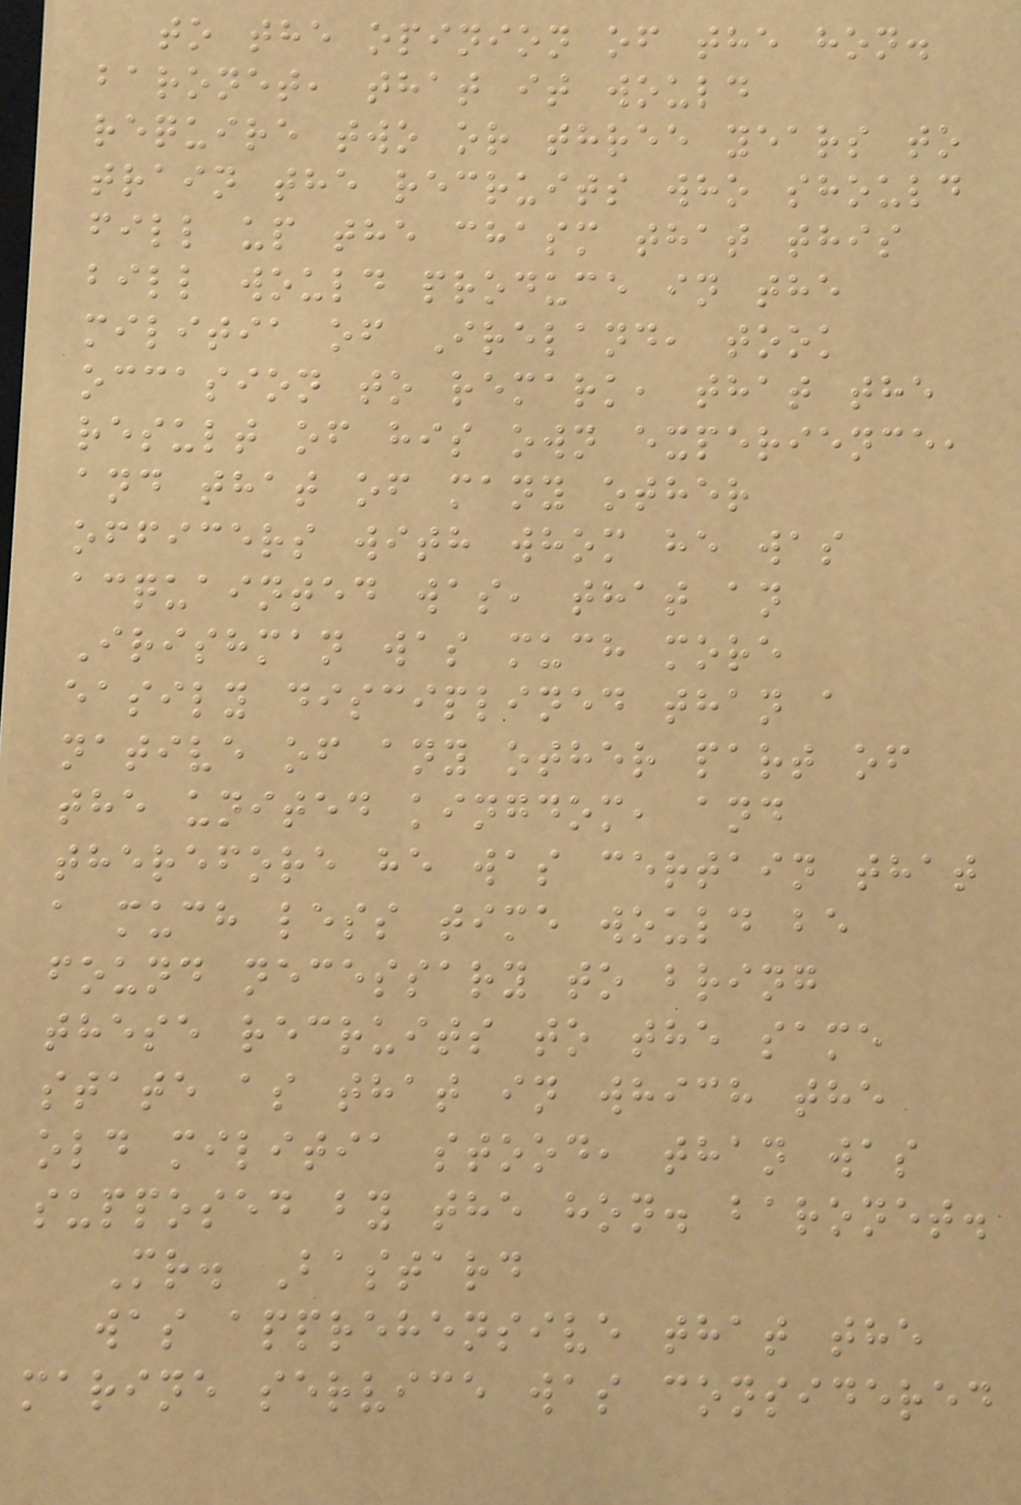to the opinion of the hon.
baronet, that it would
require two or three years to
train the recruits who should
fill up the chasm that this
bill would produce in the
militia of Ireland, took
occasion to remark, that the
result of his own experience,
and that of many other
officers with whom he was
acquainted was, that an
Irishman was much more
easily disciplined than a
native of any other part of
the united kingdom, and
therefore he was certain that
a much less time would be
found necessary to bring
these recruits to the same
state as that in which the
old militia stood, than was
supposed by the hon. baronet.
Mr. Bastard
was apprehensive that the
marine service was considered
